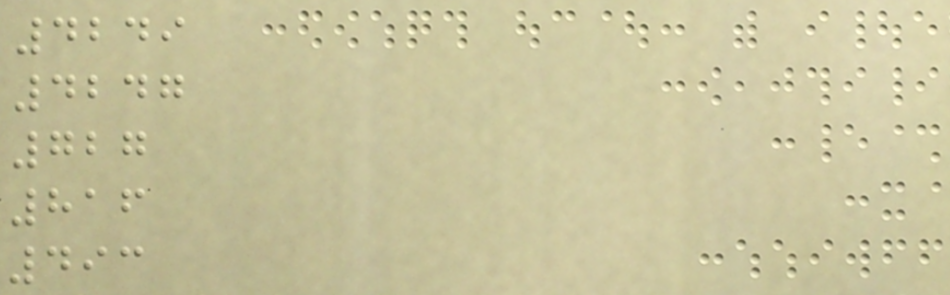4249
4247
727
816
493
